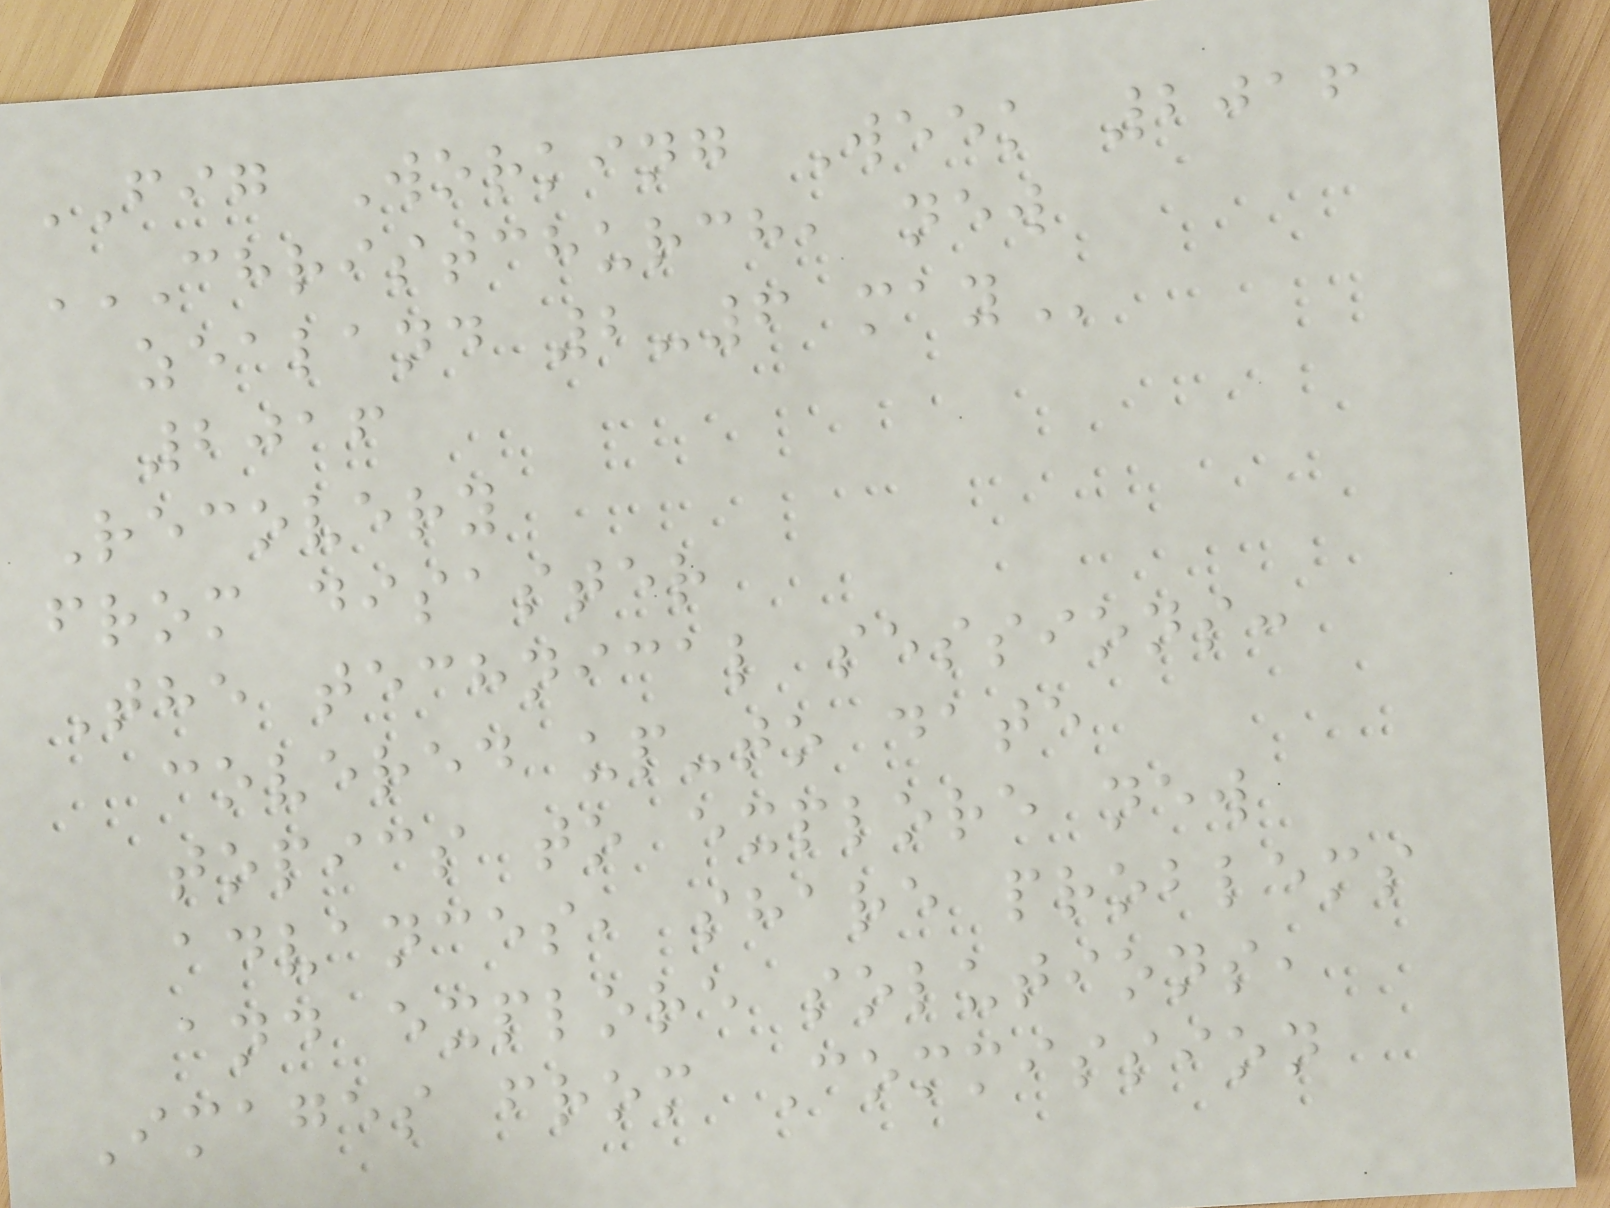FIG Working Week 2016
CHRISTCHURCH, NEW
ZEALAND 2-6 MAY
2016
Recovery
from disaster
The technical sessions:
covered up-to date
topics to explore new
advances, share problems
and explore solutions,
Images from Commission
